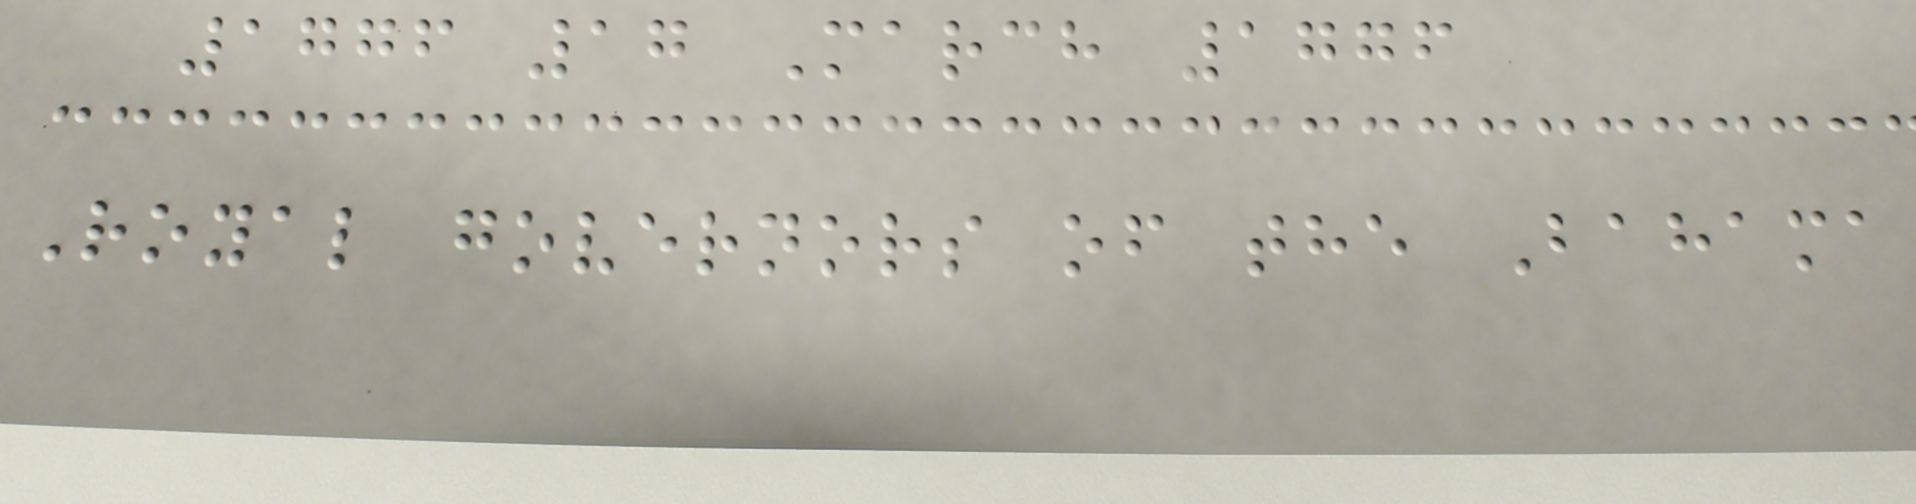1776 17 March 1776
Royal governors of the Bahama
